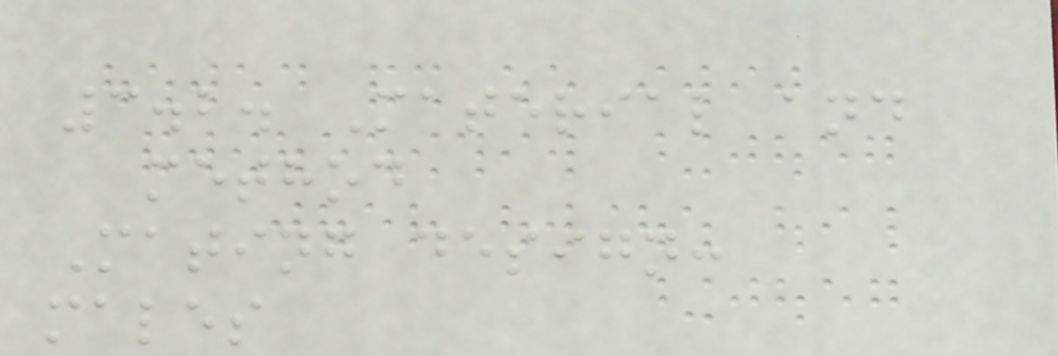3.2. Material and
method
Mating design:
males
